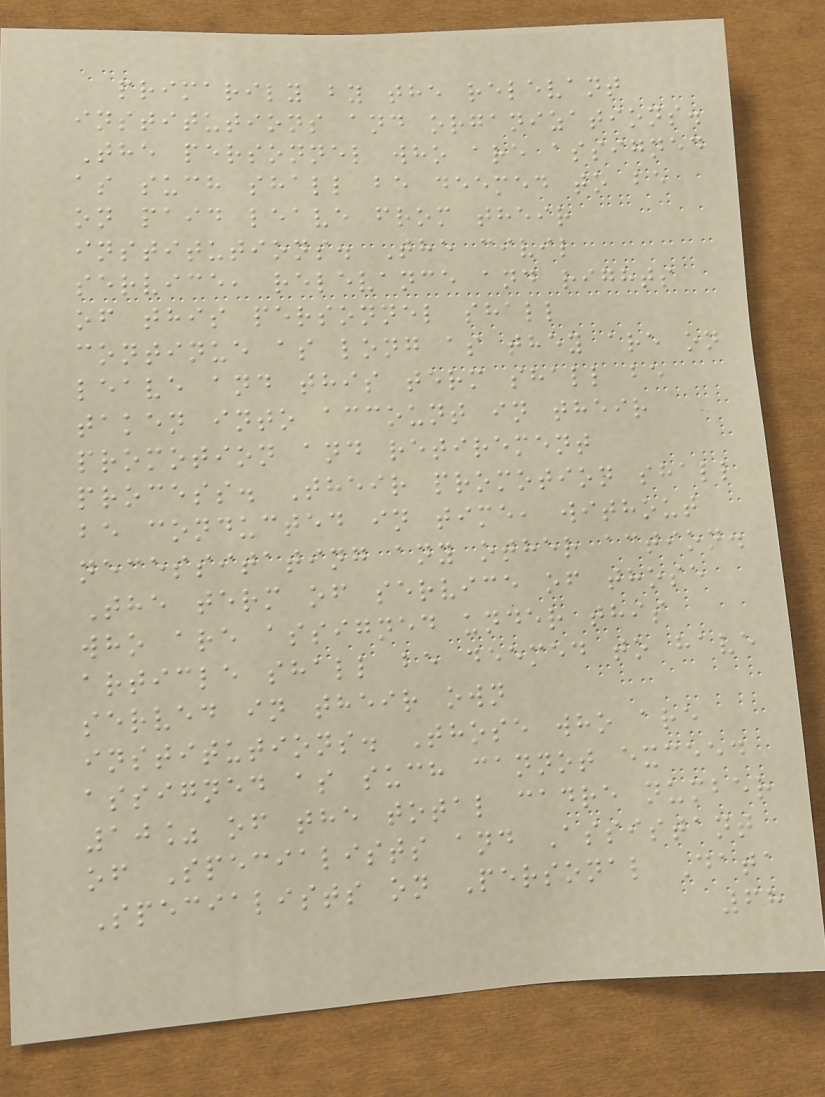primarily by the relevant
institutions and organizations.
The personnel who are assigned
as such shall be deemed to be
on paid leave from their
institutions. The civil
service, relevance and rights
of this personnel shall
continue as long as they are on
leave and this term shall be
taken into account in their
promotion and retirement
process. Their promotion shall
be conducted in time, without
necessitating any other action.
The term of service of those
who are assigned under this
article shall be deemed to have
served in their own
institutions. Those who are
assigned as such cannot exceed
10% of the total cadre number
of Specialists and Assistant
Specialists on Personal Data
68
